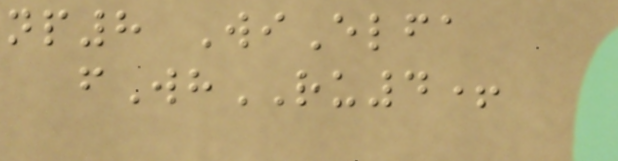np8 WiElfa
fWhRU4+
